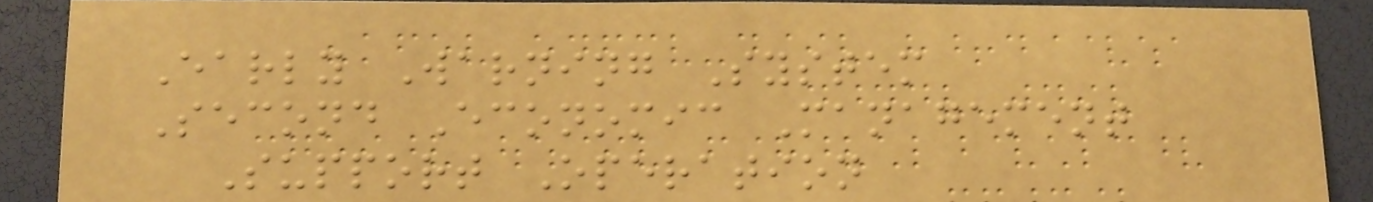Early Warning System
Second Economic Management
Support Operation
